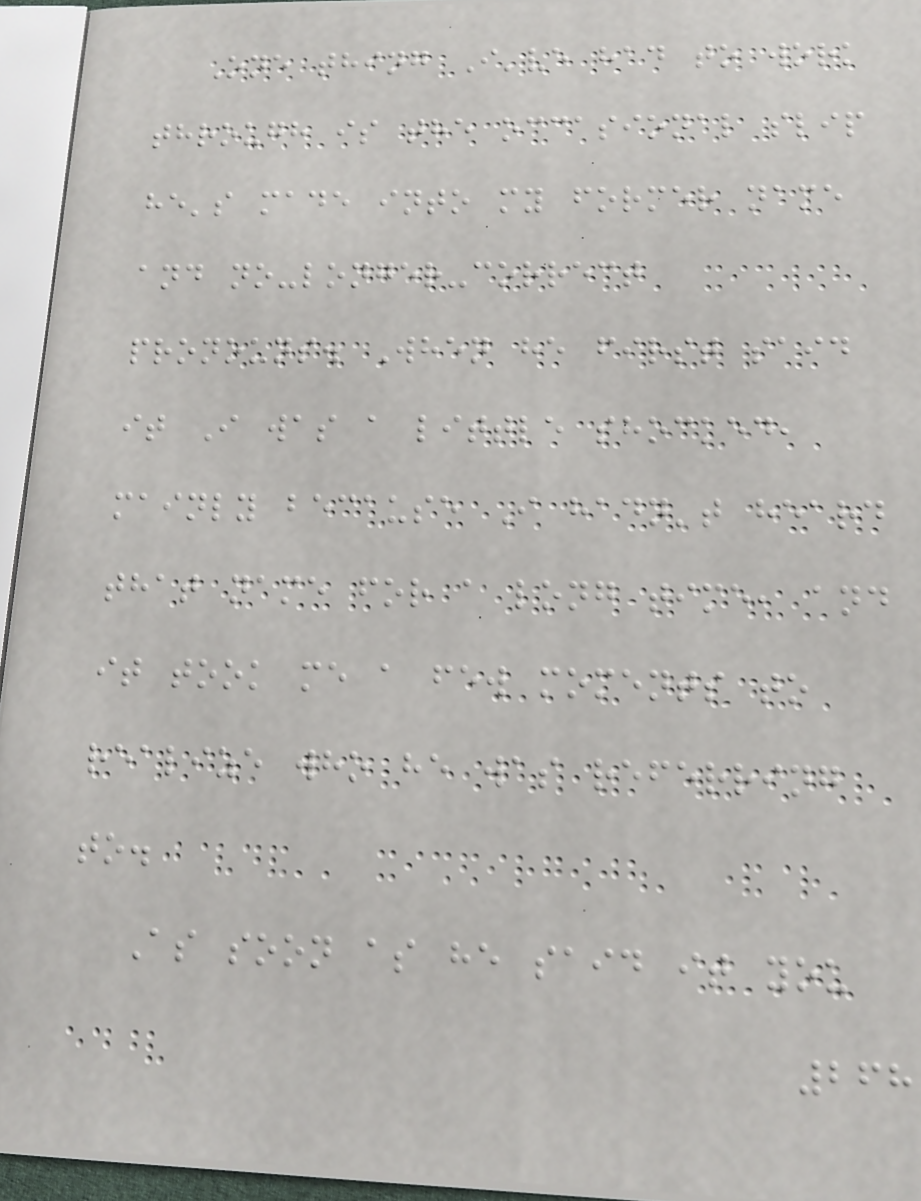One thing I've had to work
through is the occasional slip
he's made into my former name
and no-longer-correct
pronouns. When he first said
it I was a little shocked,
mainly because I hadn't heard
that name for a long time, and
it took me a few moments to
realize who he was referring
to.
As soon as he said it you
268
